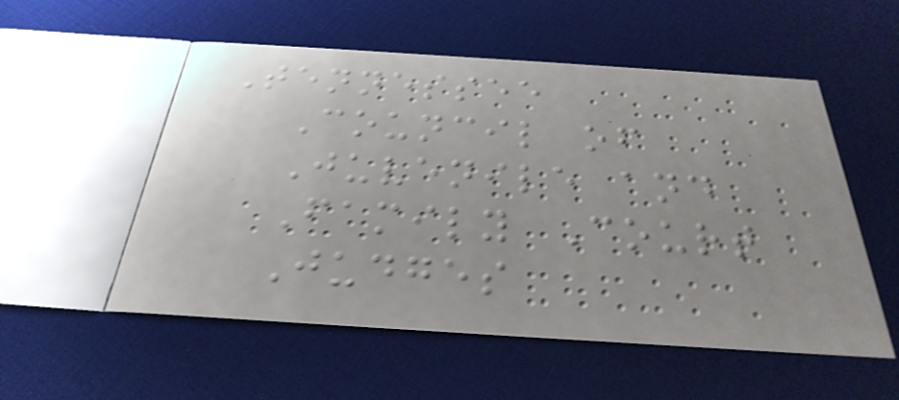Tennessee
Council of
Juvenile and
Family Court
Judges
